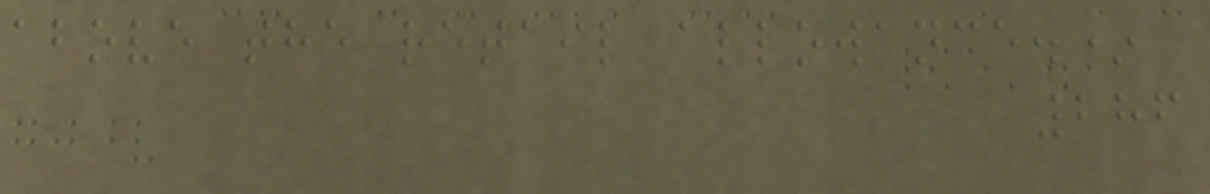above the retail allowance.*
286
